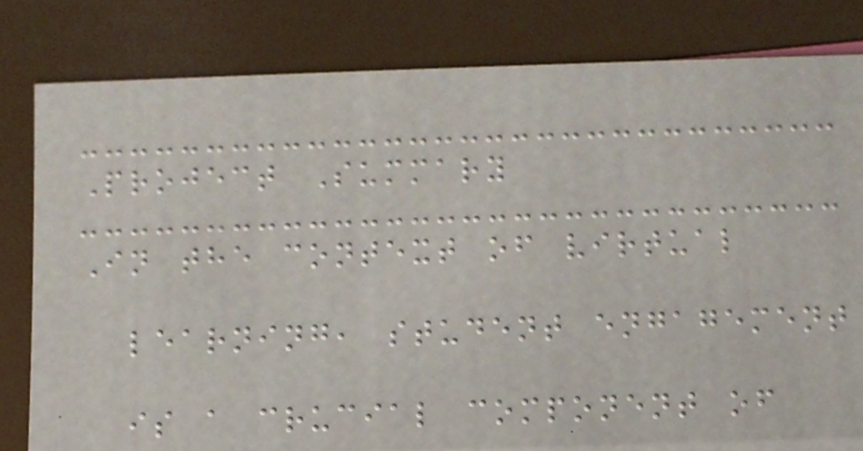Project Summary
In the context of virtual
learning, student engagement
is a crucial component of
